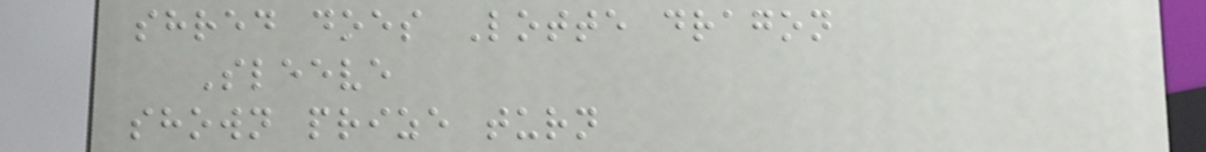shred does Lotte dragon
Sleeve
shown prize turn
